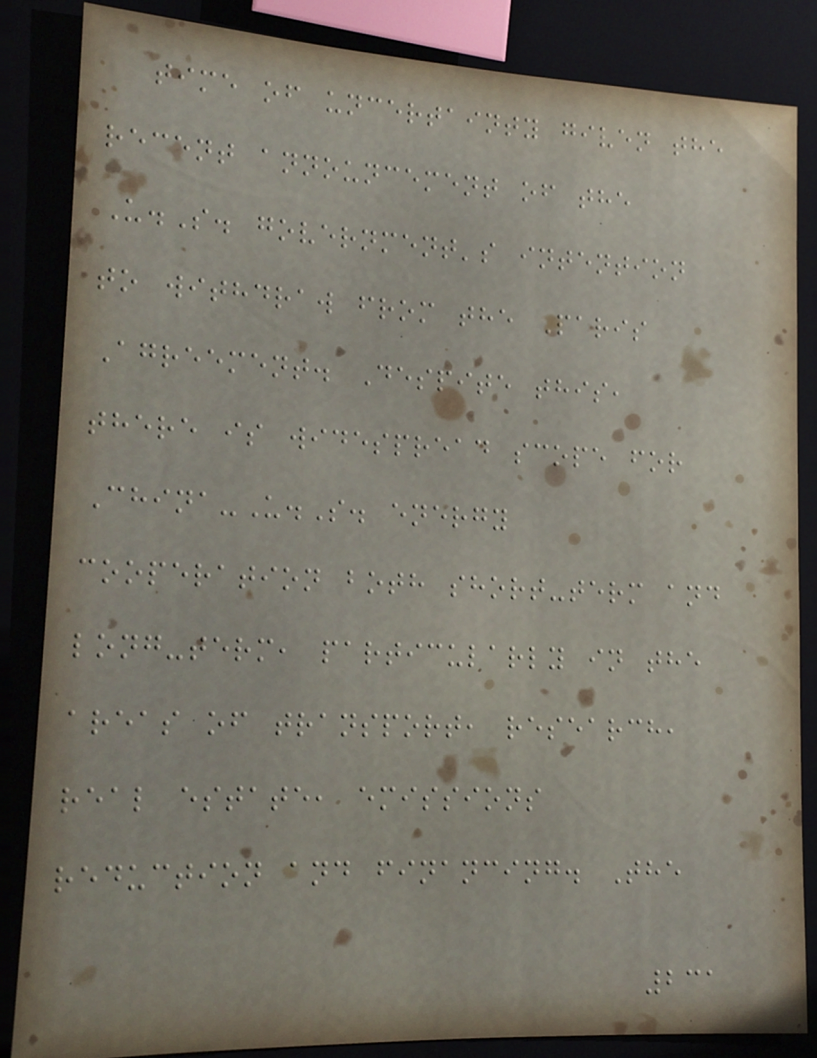time of uncertainty given the
recent announcement of the
U.S. government's intention
to withdraw from the Paris
Agreement. Despite this,
there is widespread scope for
China-U.S. energy
cooperation both short-term and
long-term, particularly in the
areas of transport, research,
real estate, emissions
reduction and financing. The
231
